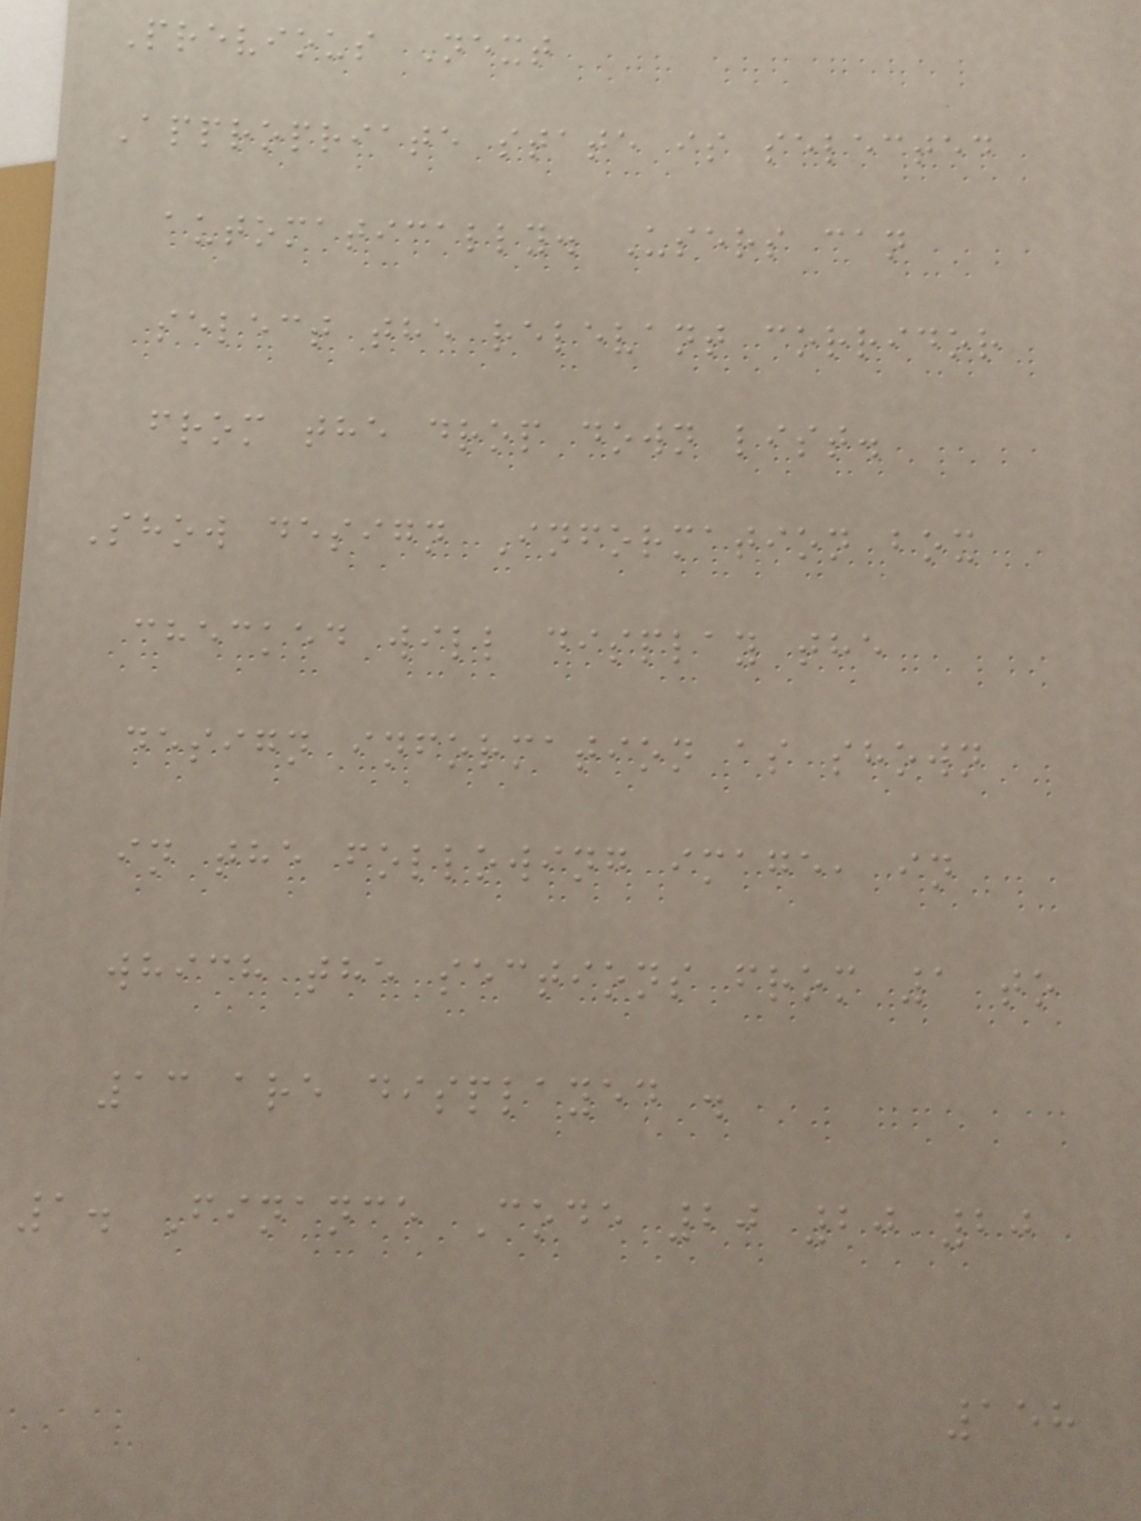Previous Next
Appropriate state is selected
automatically. Users can
select the relevant corridor
from the drop down list.
Show design Information box
checked will display the
design information as shown
in the following image, in
which the sections from 1 to
13 are displayed .
1. Finance Code 20 20 20
158
